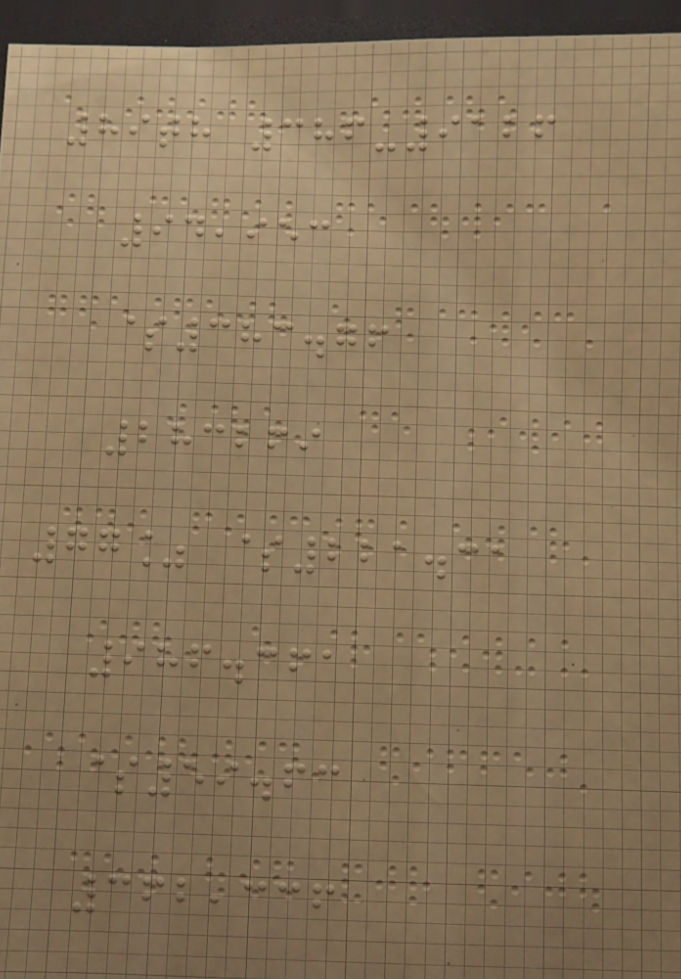89th 386-9126
94,953
$383.76
283269
77% $221.31
986.361
$59.63
362,336
